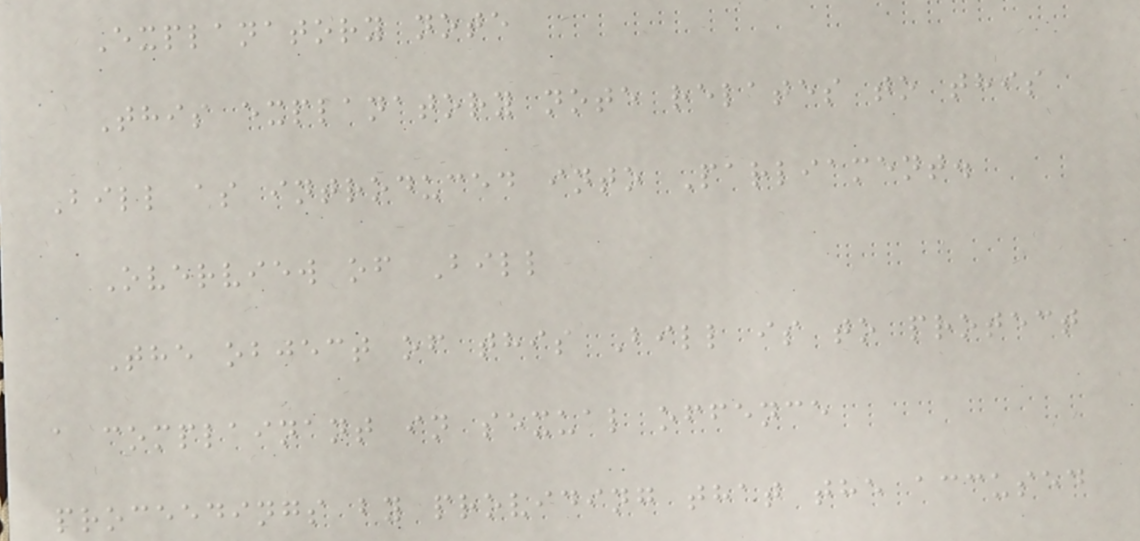Explanatory note
This explanatory note relates to this
Bill as introduced into Parliament.
Overview of Bill
The object of this Bill is to protect
a complainant in sexual offence
proceedings by providing that the accused
